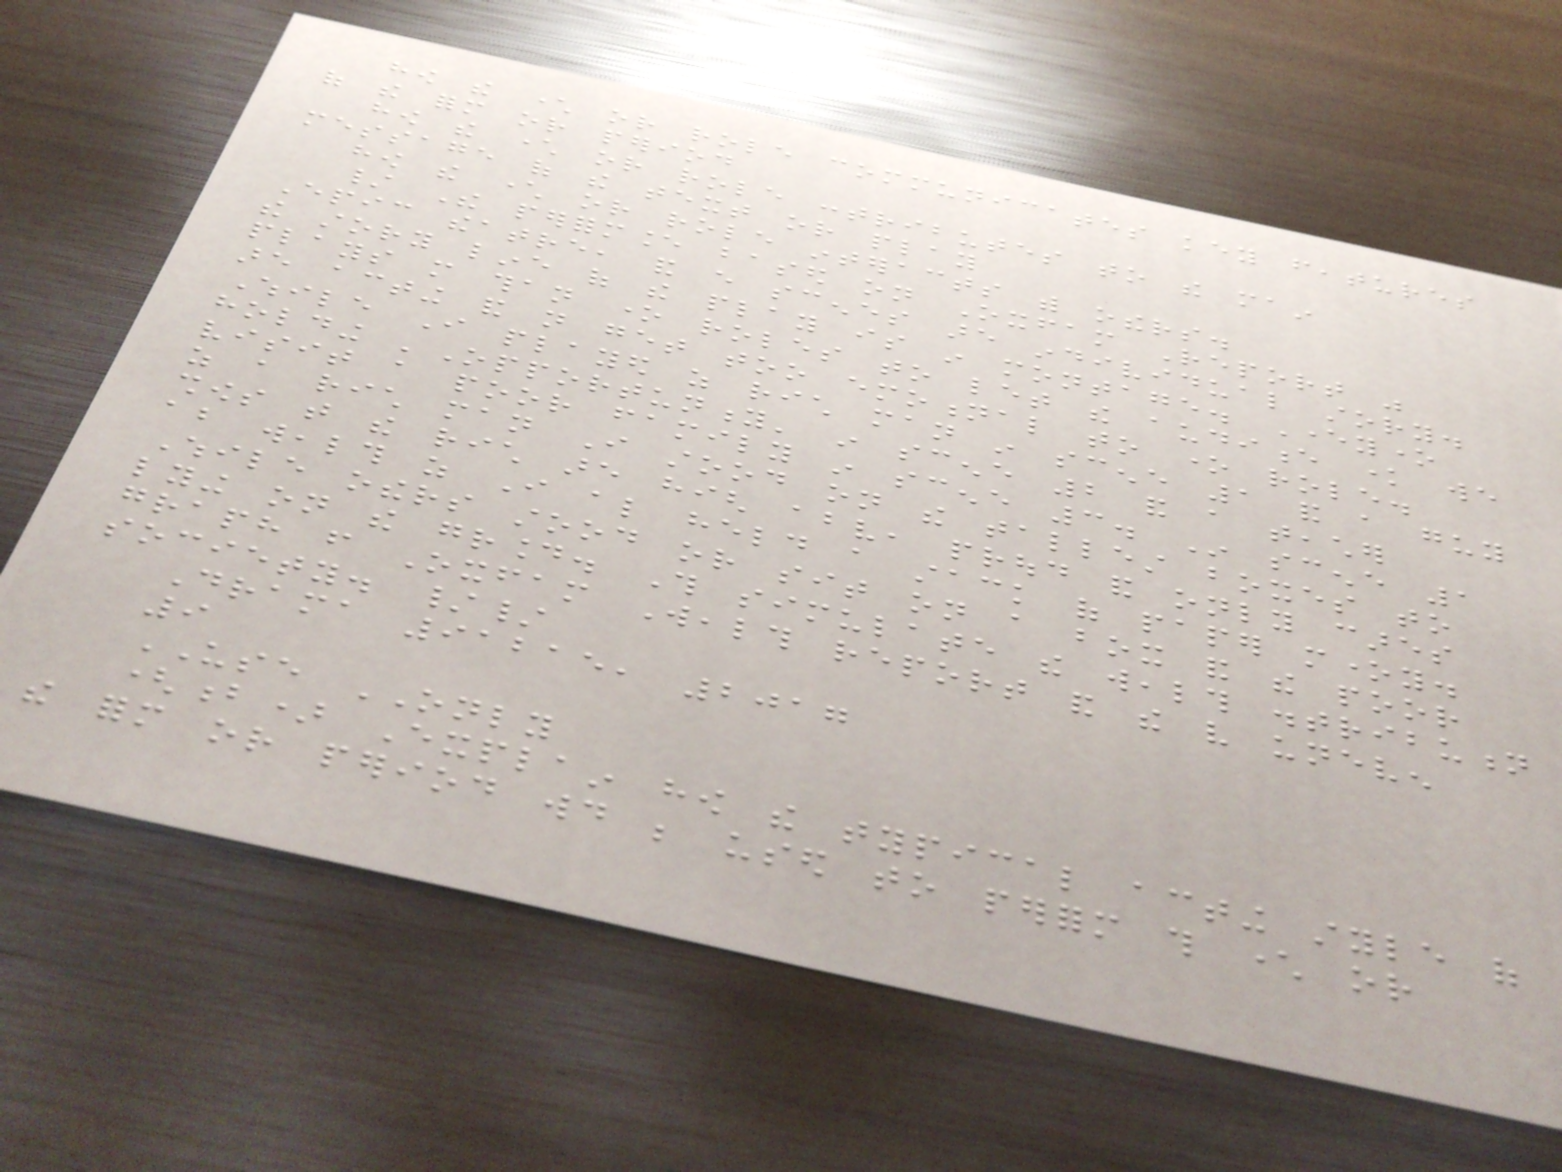how the character or role communicates key features
of the form or period
how the character or role contributes to the main
message of the text or play
how the character or role interacts with others.
/ The performance based on Oxfam Report was
Epic theatre, and every scenes are individual story.
the story line of the play is in montage. Everyone
plays more than one roles to let the audience know we
are acting and not get too emotional to one role.
While I played as rich man in scene 1 and a guy
holding 'Opportunity' in scene 2 and a teacher
visit a poor family in scene 3. In scene 1
as a rich man I stood on the tallest boxes to
shows that the rich are high above, proud and only cares
about wealth as I also held a stack of paper money.
While others stood or sit on a box and the poor
lying on the ground. This simulate the wealth distribution
graph from Oxfam Wealth report and the very uneven
society. //
Drama 91215, 2017
9
USE ONLY
(b) Explain how the typical acting style of
the form or period would be used to perform this character or
